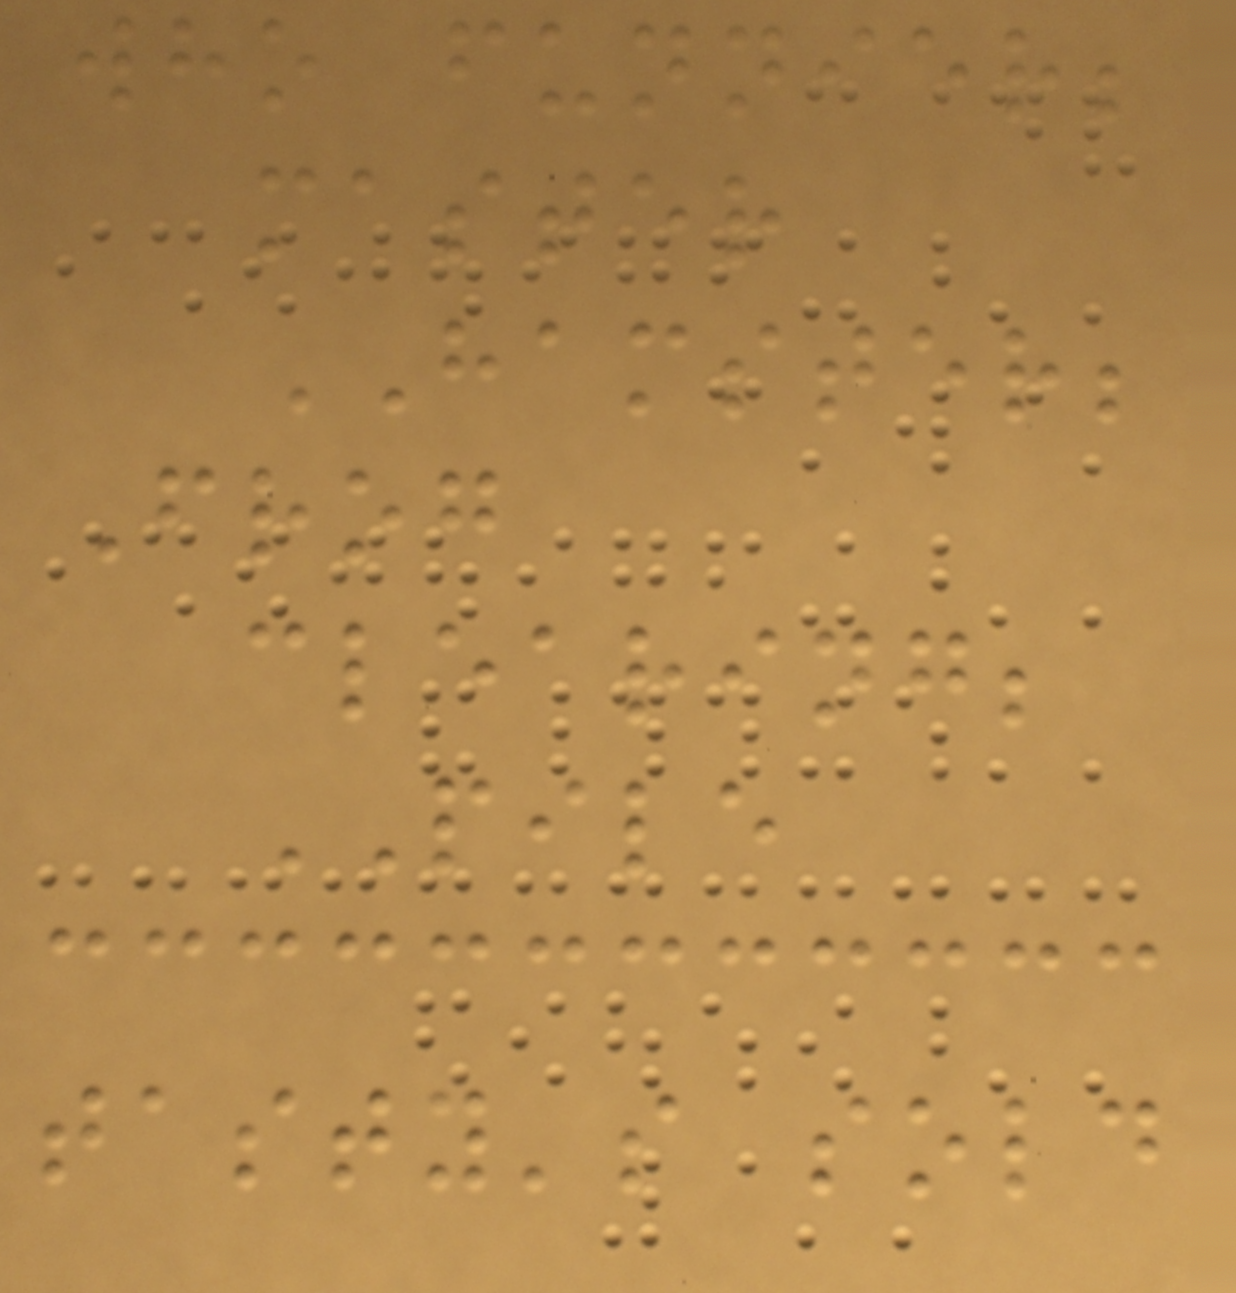who funnier;
master
HAMSTER;
Frog
clearing;
PILE
tasty's sold
